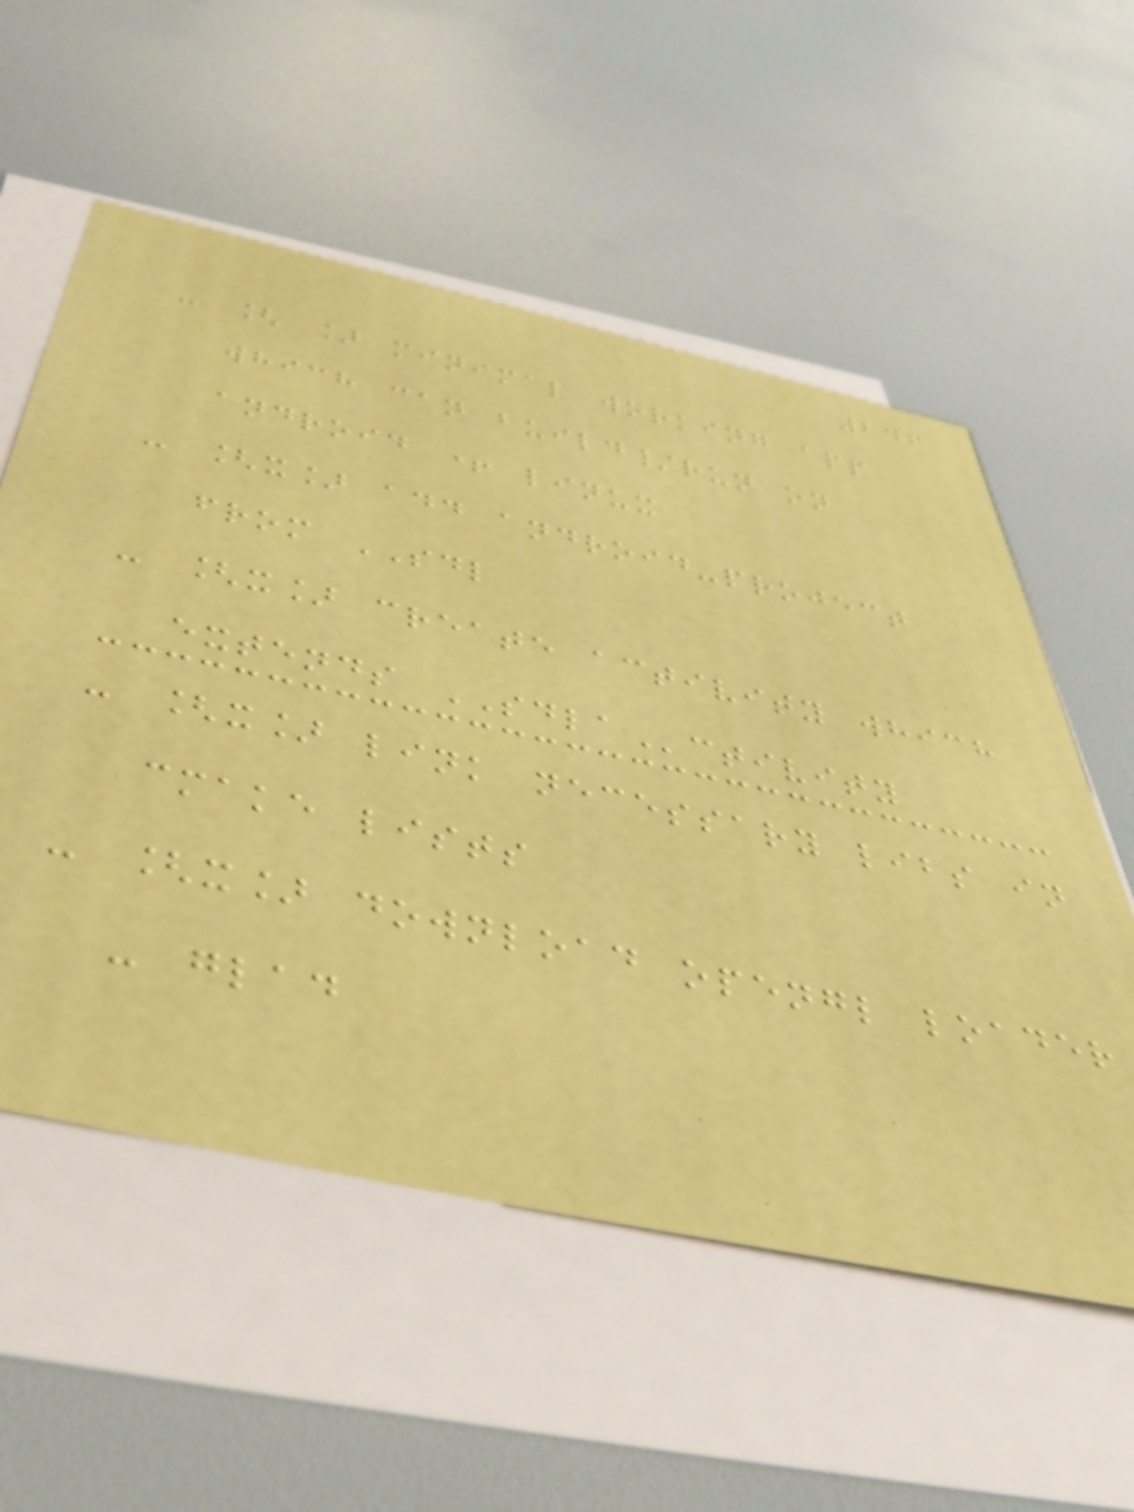246
- [ ] minimal working app
which can build/run on
android + linux
- [x] add android-project
from SDL
- [x] create activity which
extends SDLActivity
- [x] link necessary libs in
cmake lists
- [x] download opengl loader
- glad
